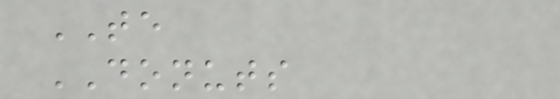TE
DONUTS
